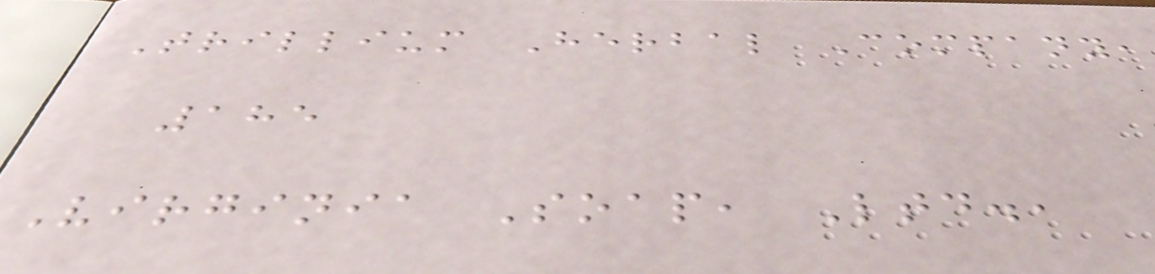Trillium Herbal Company,
185
Virginia Soap, Ltd.,
